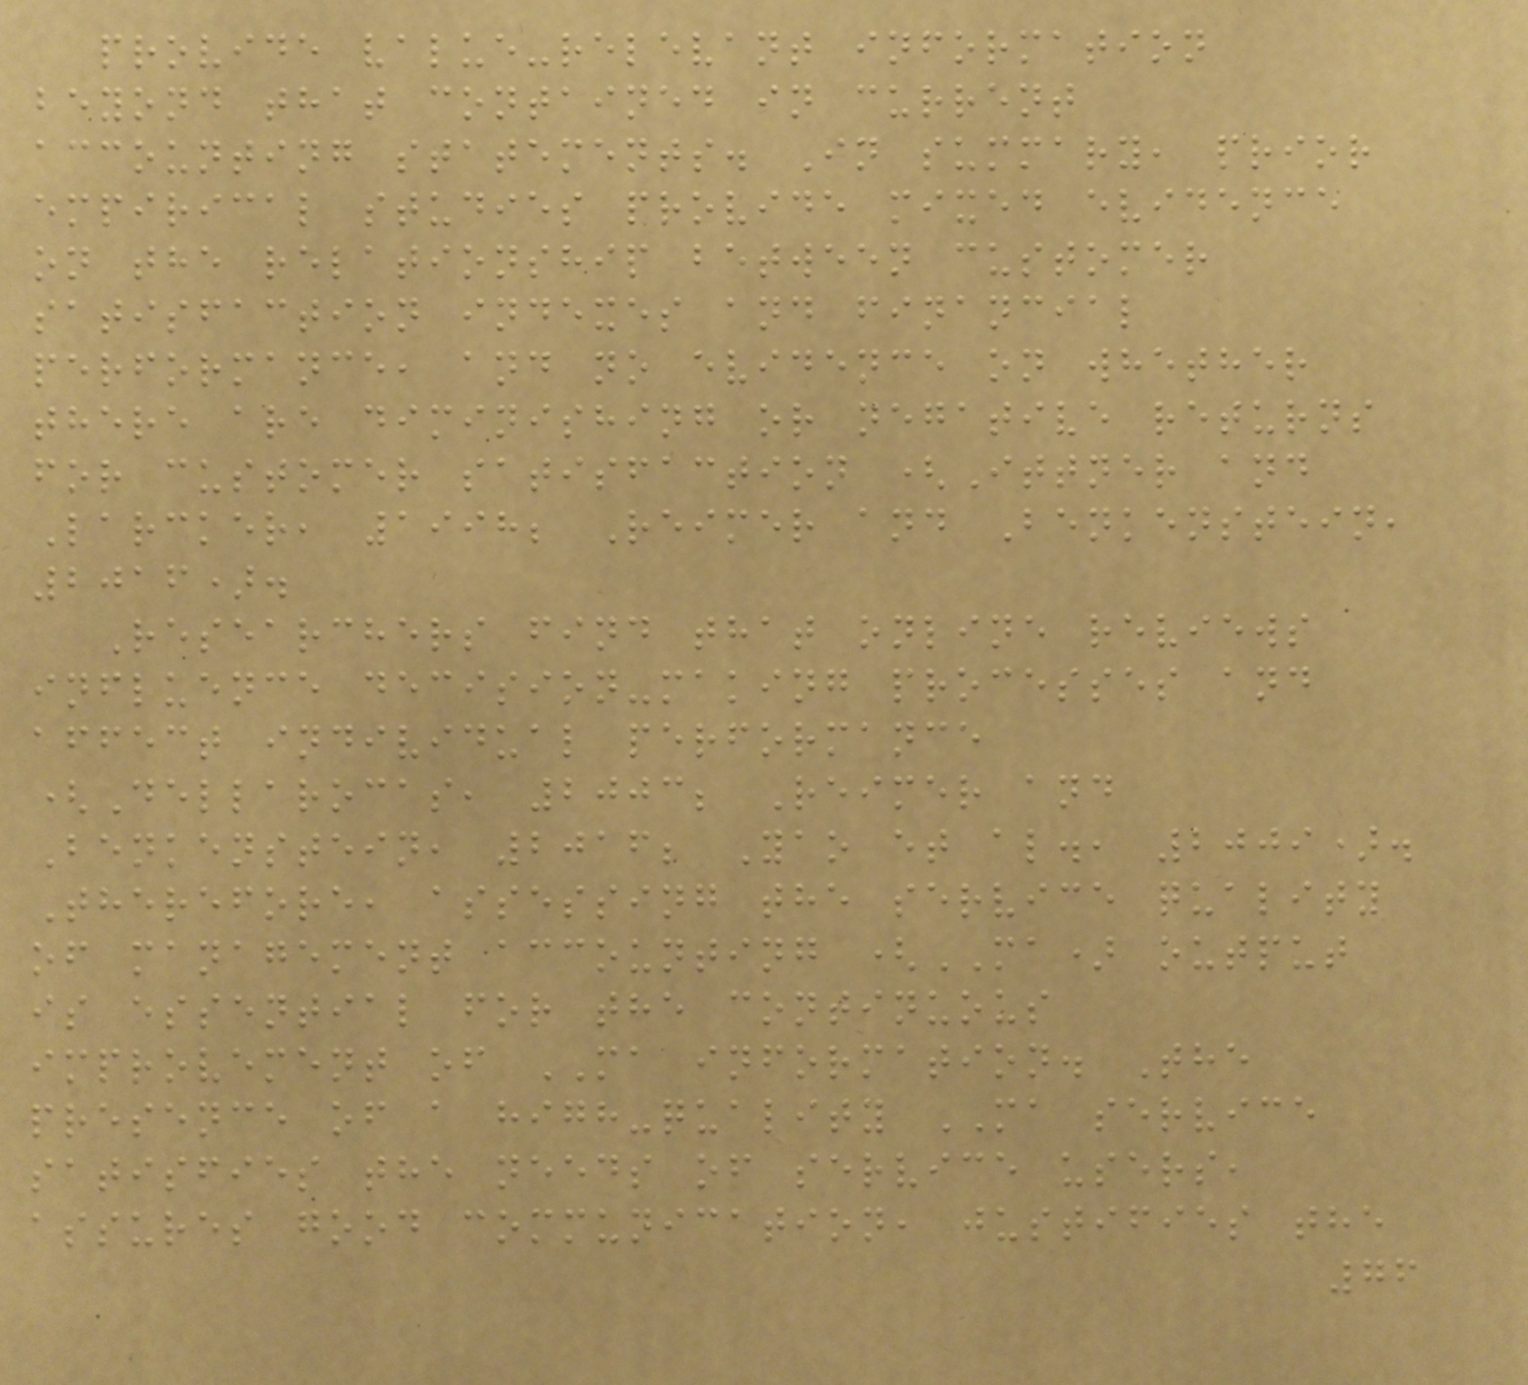provide value-relevant information
beyond that contained in current
accounting statements. In summary, prior
empirical studies provide mixed evidence
on the relationship between customer
satisfaction indexes and financial
performance, and no evidence on whether
there are diminishing or negative returns
for customer satisfaction (Ittner and
Larcker, 1998; Reimer and Benkenstein,
2016).
Researchers find that online reviews
influence decision-making processes and
affect individual performance
(Dellarocas, 2003; Reimer and
Benkenstein, 2016; Yao et al., 2009).
Therefore, assessing the service quality
of management accounting (MA) output
is essential for the continuous
improvement of MA information. The
presence of a high-quality MA service
satisfies the needs of service users,
assures good communication, justifies the
76
